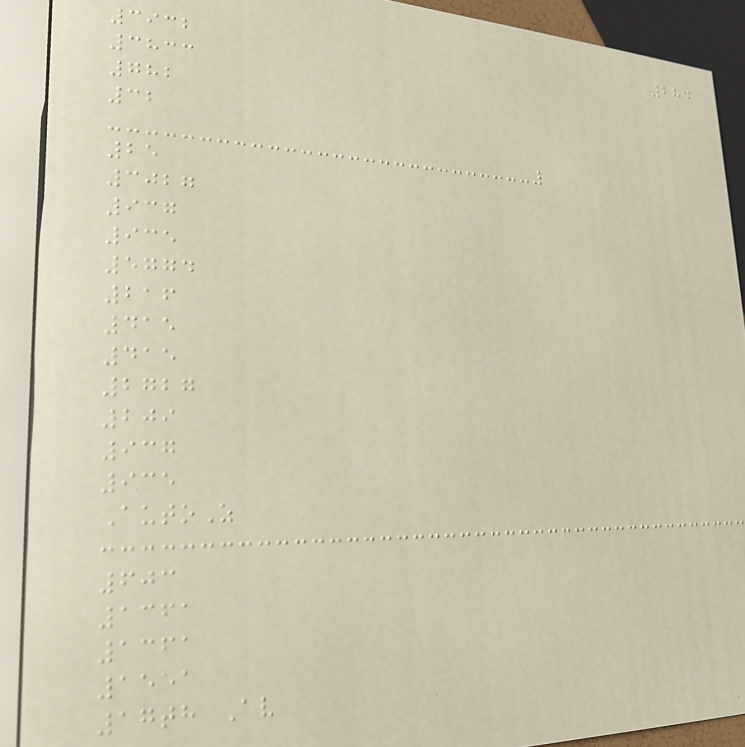284
3932
3833
782
32
25
3027
937
935
5774
216
415
415
2727
209
937
935
AutoZ
603
1361
1361
1551
17th Av
